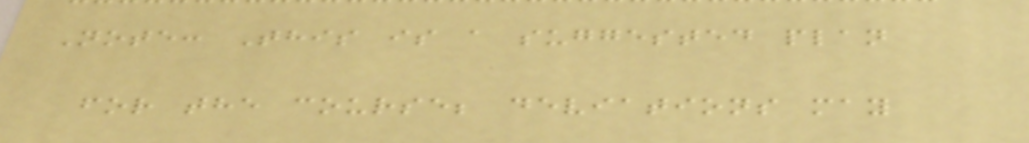Note: This is a suggested plan
for the course; deviations may
